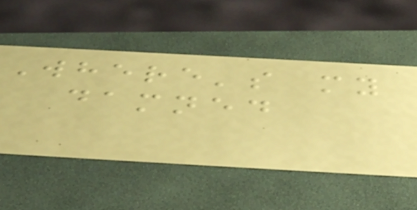Where's my
damned
